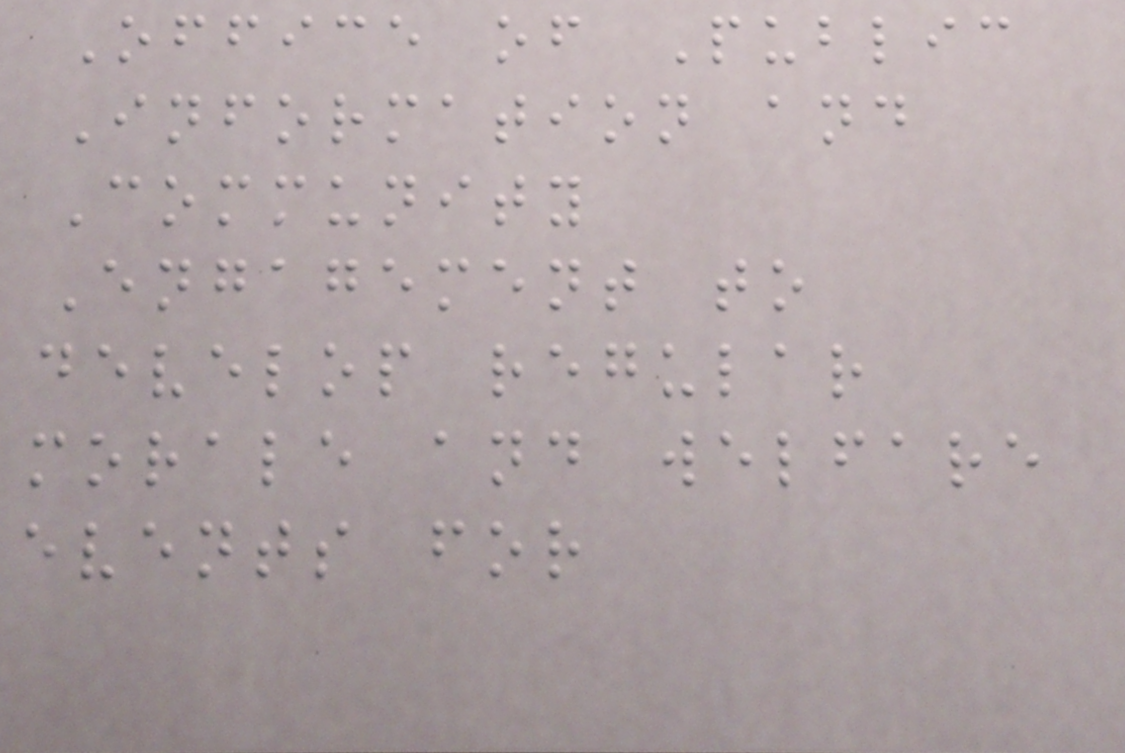Office of Public
Information and
Community
Engagement to
develop regular
morale and welfare
events for
